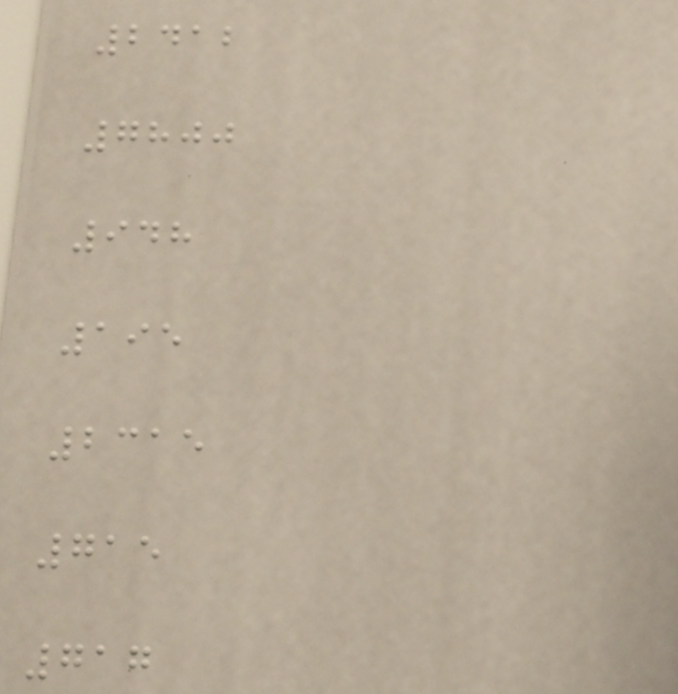2412
7800
948
195
2315
715
717
